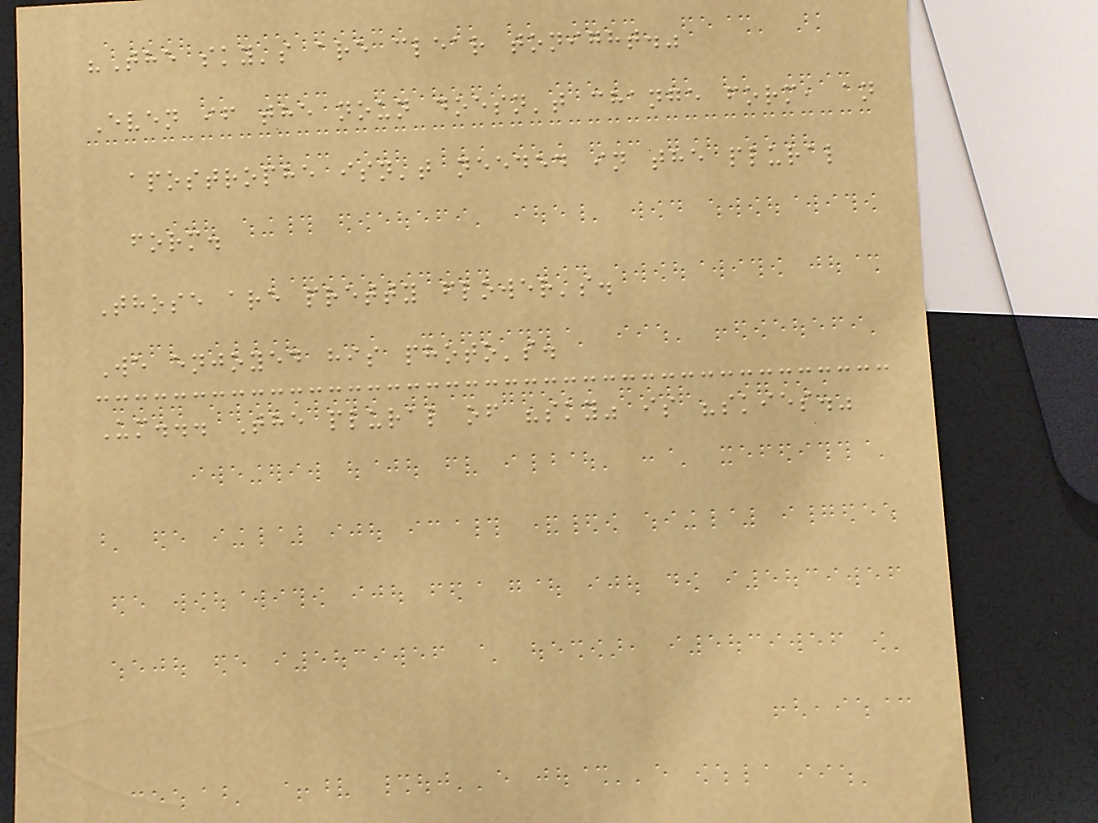"The sky's are clear tonight."
Even if the noun doesn't change form, an
apostrophe isn't needed in the plural
form.
Those are pretty flower's.
We enjoyed his photo's.
Um... The plural of "sky" is "skies."
